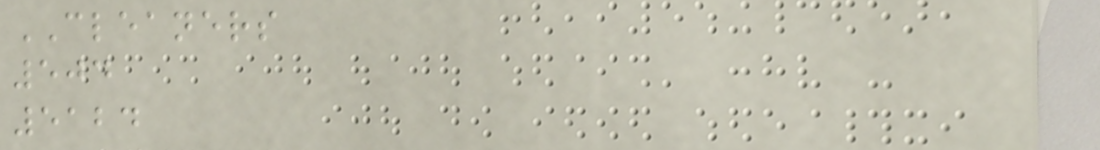CLEANERS
504
5124
